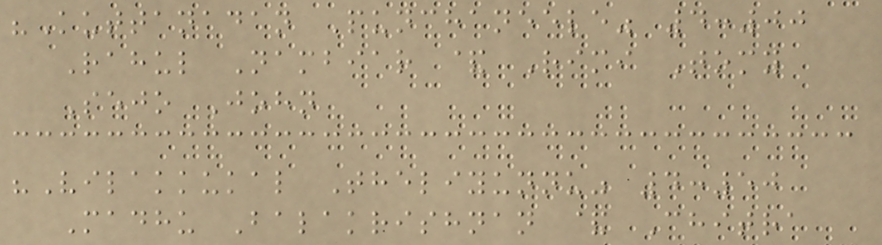"Kuttanadan Punchaneele" 4:00
Rahul Nambiar & Rimi Tomy
Sejo John
"Vilakkukal Theliyunnu" 4:50
Madhu Balakrishnan & Chitra
